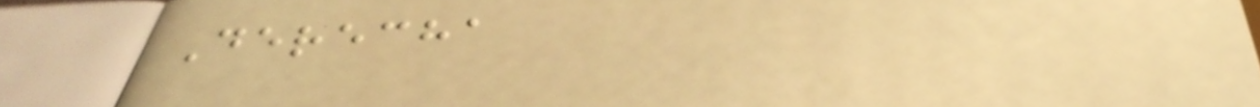Derecha
